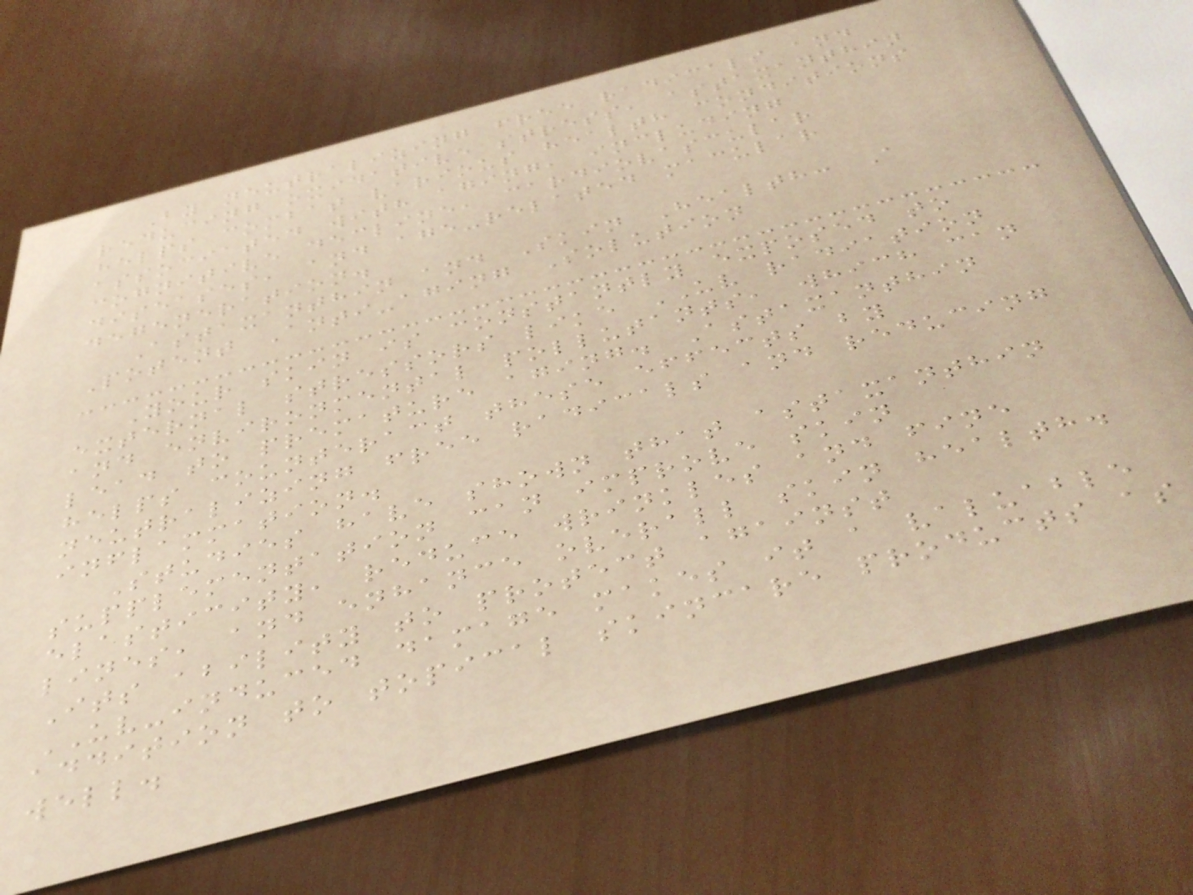By neutralizing free radicals and
reducing oxidative stress, astaxanthin
helps combat various health conditions
associated with aging, including
cognitive decline, cardiovascular
diseases, and age-related macular
degeneration.
Astaxanthin and Skin Health: A
Potent Anti-aging Solution
Your skin is constantly exposed to
external stressors like UV radiation
and environmental pollutants, which can
lead to premature aging. Astaxanthin
helps counteract these effects by
neutralizing free radicals and reducing
inflammation.
Studies have shown that astaxanthin
supplementation can improve skin
elasticity, reduce wrinkles and fine
lines, and enhance overall skin health.
Its ability to protect against
UV-induced damage makes it a valuable
addition to topical skincare products as
well.
